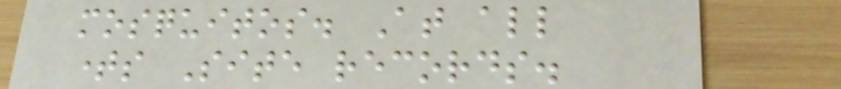mosquitos. At all
times Site records.
